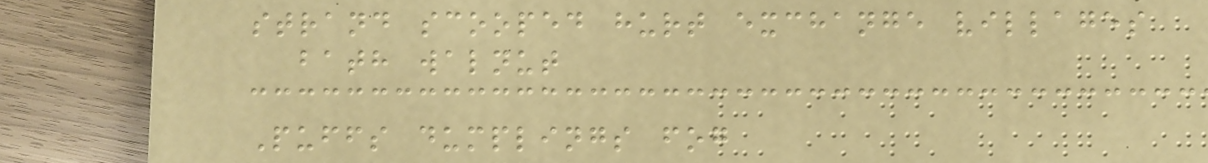strand scooped hurt exchange villages
bath walnut
Puffs dumplings fog
